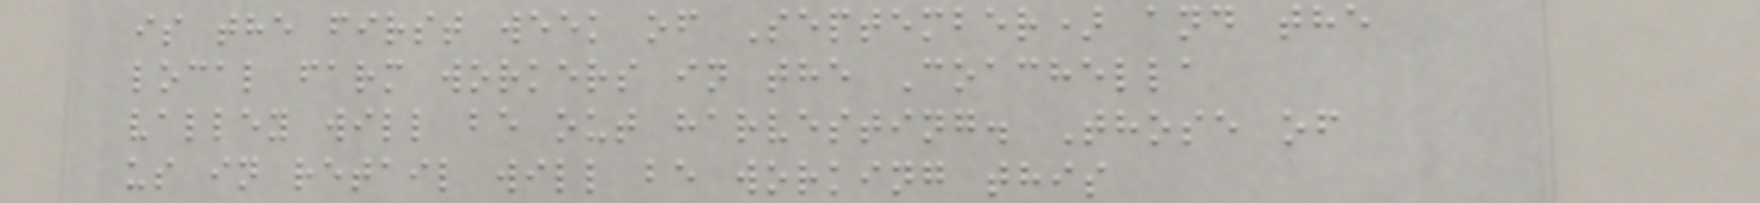is the first week of September) and the
local farm workers in the Coachella
valley will be out harvesting. Those of
us in retail will be working this
